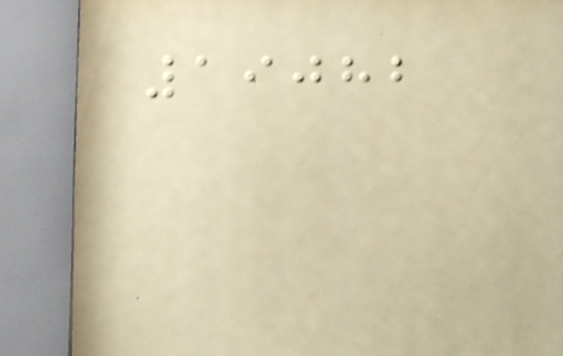19082
